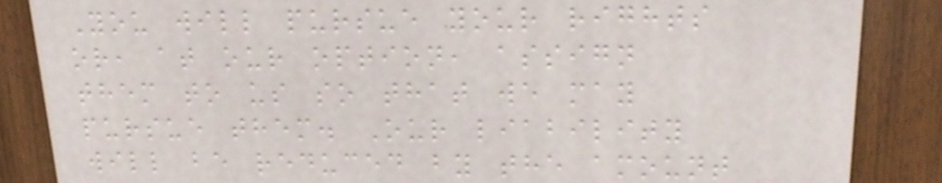You will pursue your rights
or, at our option, assign
them to us so that we may
pursue them. Our liability
will be reduced by the amount
